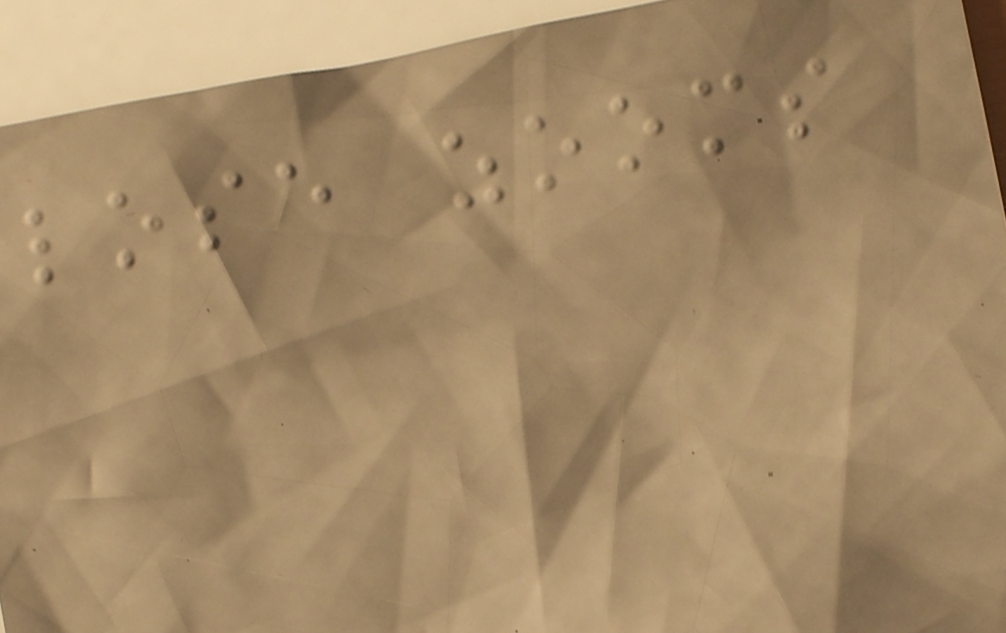lose zooms
